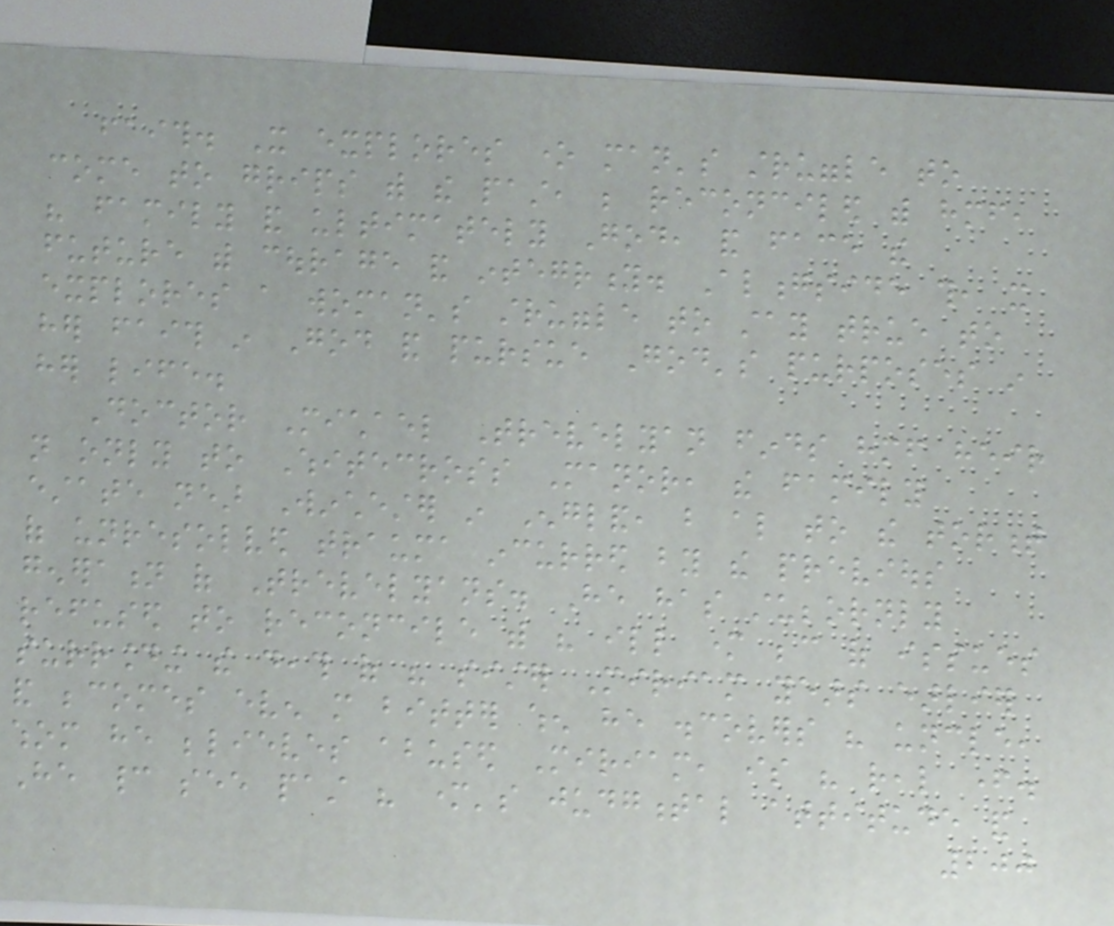faith. It explores one man's struggle to
come to grips with the past, be reconciled with himself,
his family and ultimately God, and face the
future with courage and integrity. Alongside this, it
explores a woman's struggle to stay true to
her faith in God and pursue God's purposes in
her life.
Doctor Michael Trevelyan finds himself heir
not only to Whitecross Manor, the family
estate near Winchester in England, but also to the torment
of unresolved trauma incurred by the previous
generation of Trevelyans. He has stubbornly
refused to reconcile with his ill mother because of issues
surrounding the death of his sister Miriam years earlier
and becomes even more bitter when he discovers his uncle,
whom he believes abused Miriam, is his real father.
He cannot see past his mother's judgmental attitude and
200
